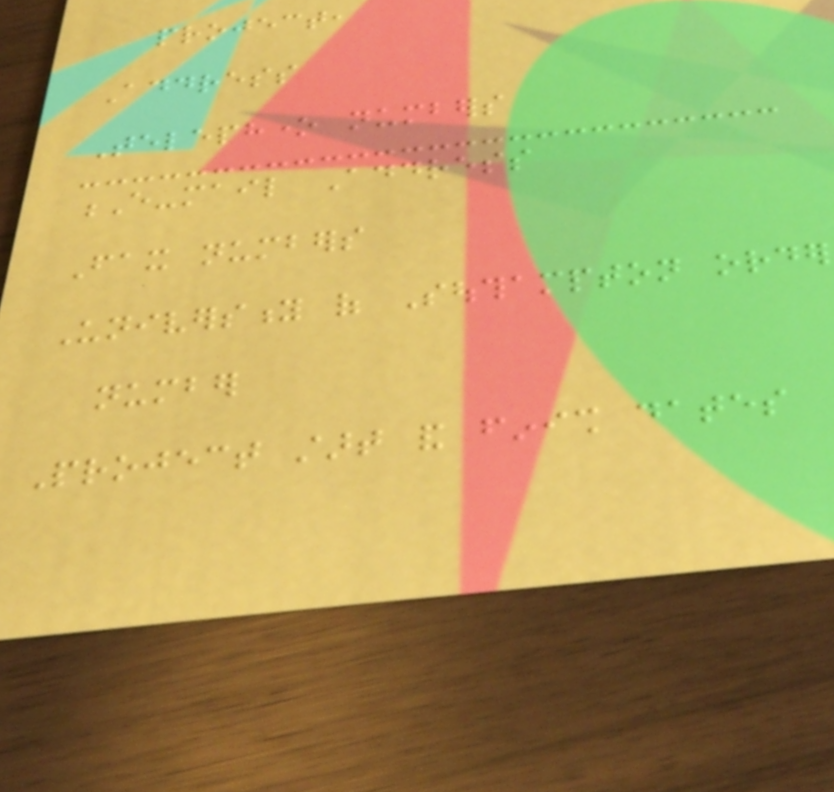project,
Address
Telephone numbers
E-mail Address
Fax numbers
University of Southampton order
number
Project start and finish dates
